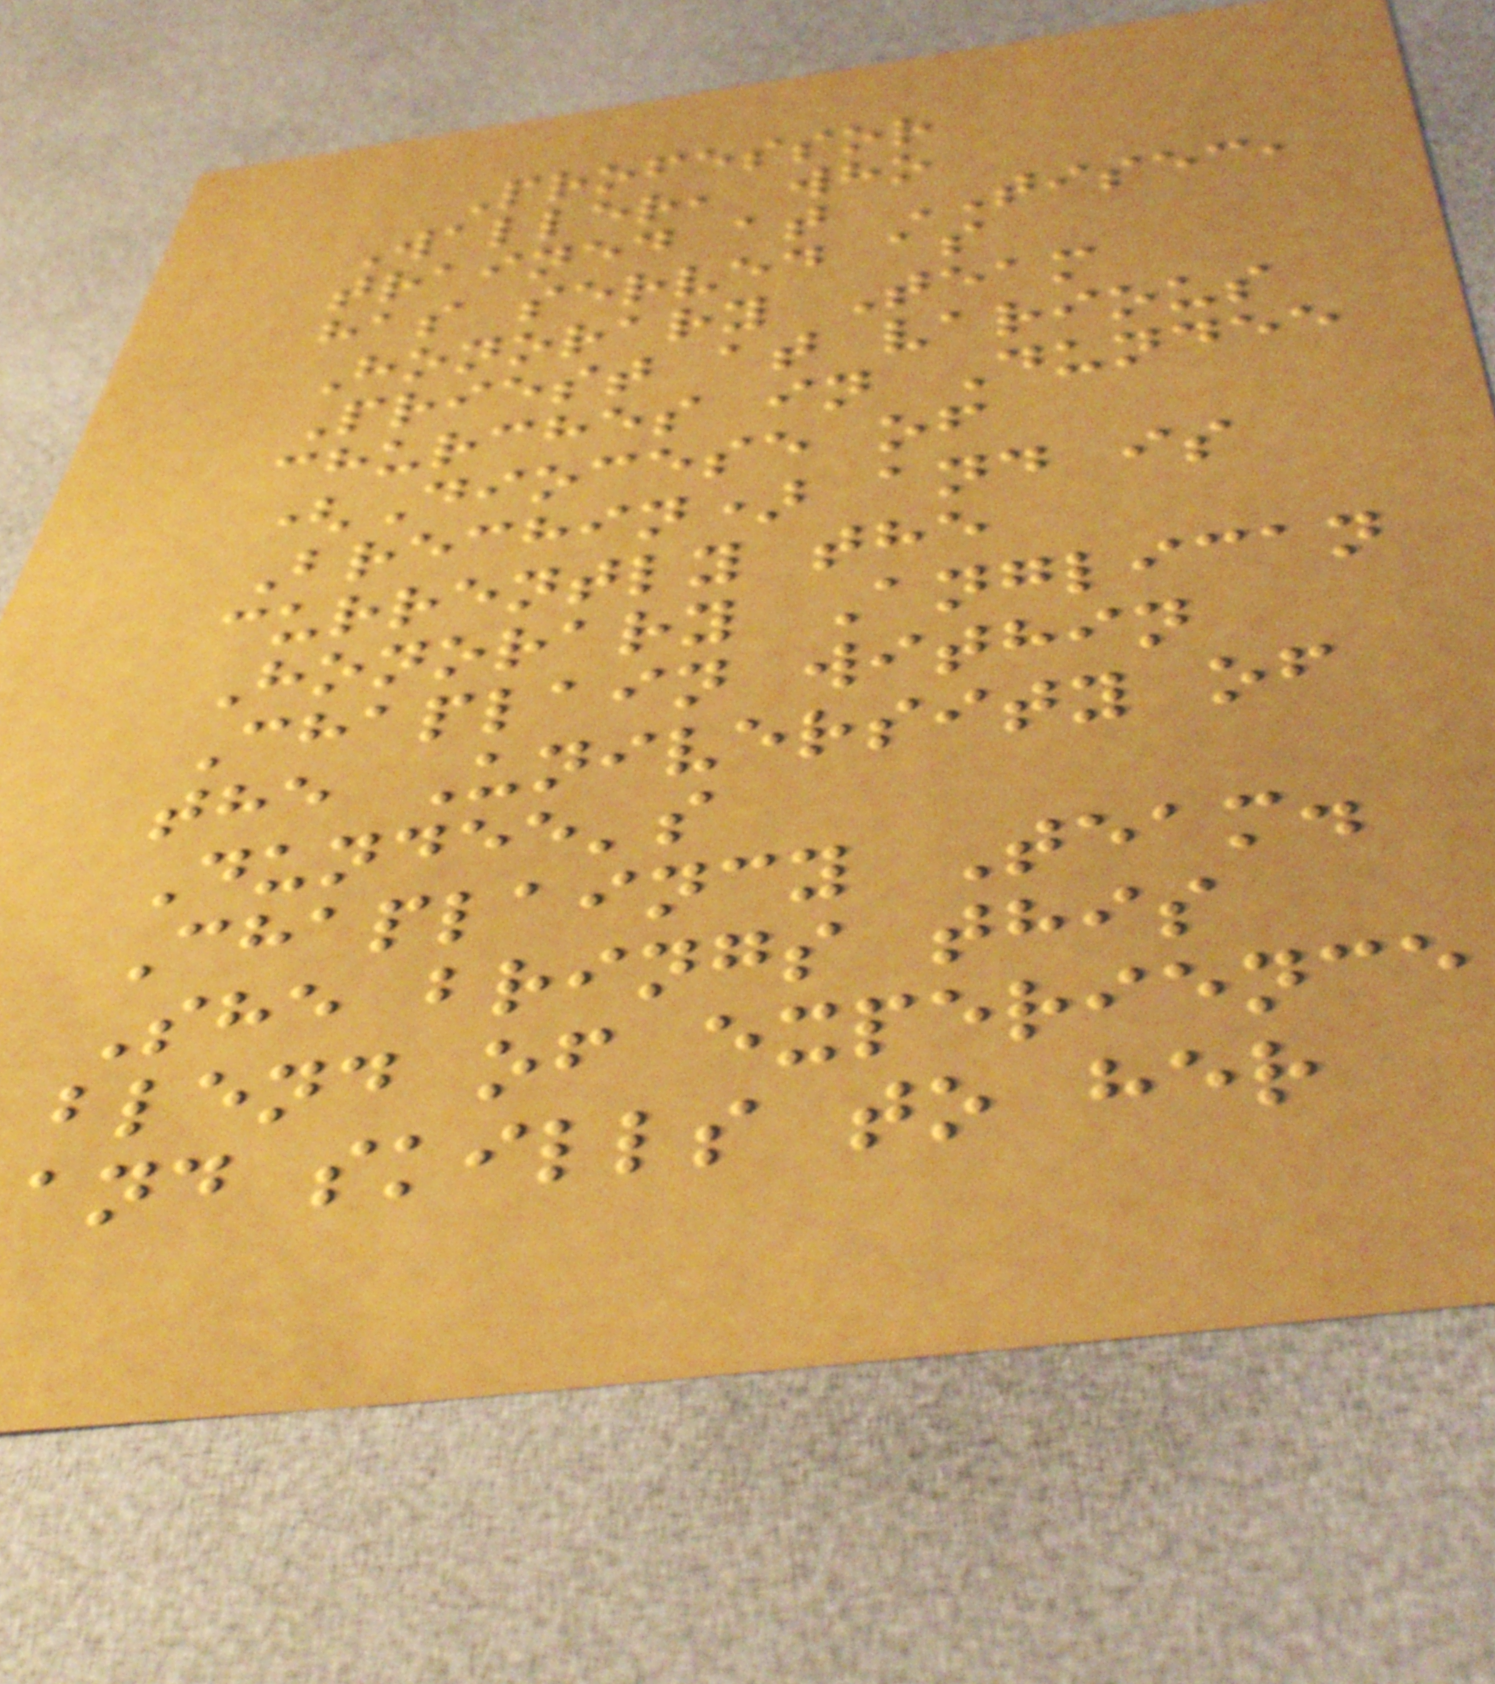Professor
Waller, who
trained at TISEC,
has served as
Honorary Team
Priest at various
churches in Dundee
(Diocese of
Brechin) and is
currently the
Honorary Anglican
Chaplain within
the University of
Dundee's
Chaplaincy Team.
She brings this
blend of experience
and skills to her
